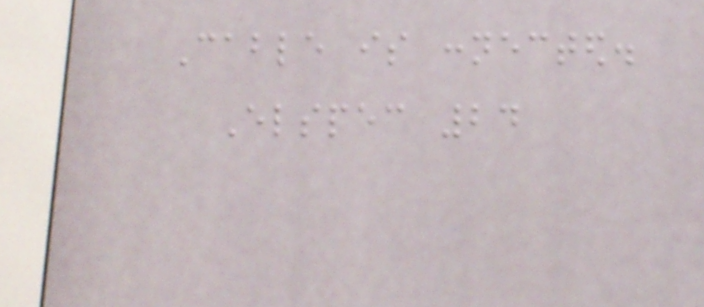Cable is connected.
Elspec 24
